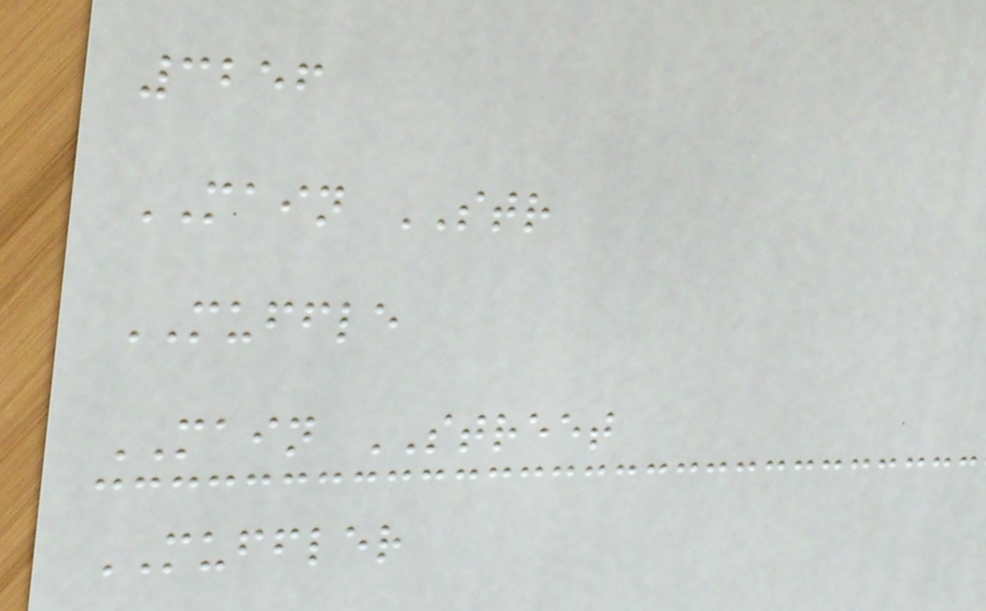3256
MAIN STR
MUFFLE
MAIN STREET
MUFFLER
